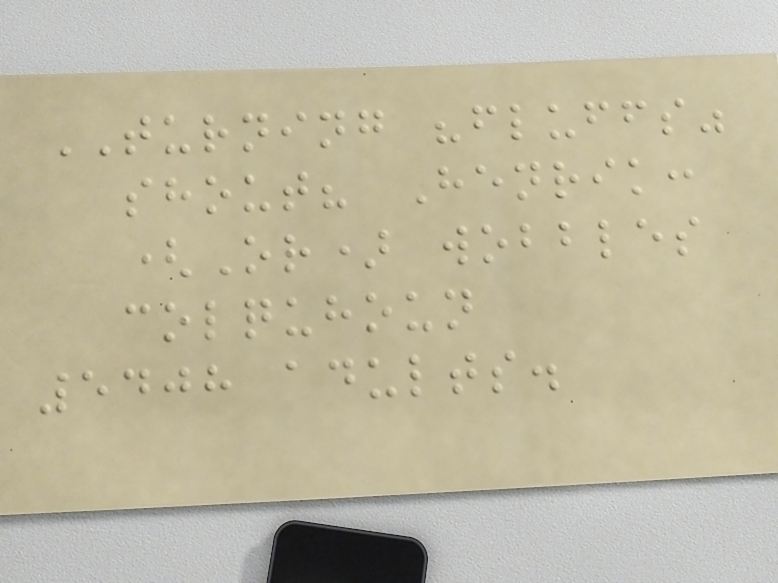TURNING "fluffs"
shout? Henrik:
(Or) wobbles
colquhoun
5408 adults.
